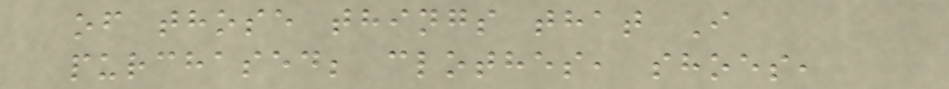of those things that I
purchased; clothes, shoes,
